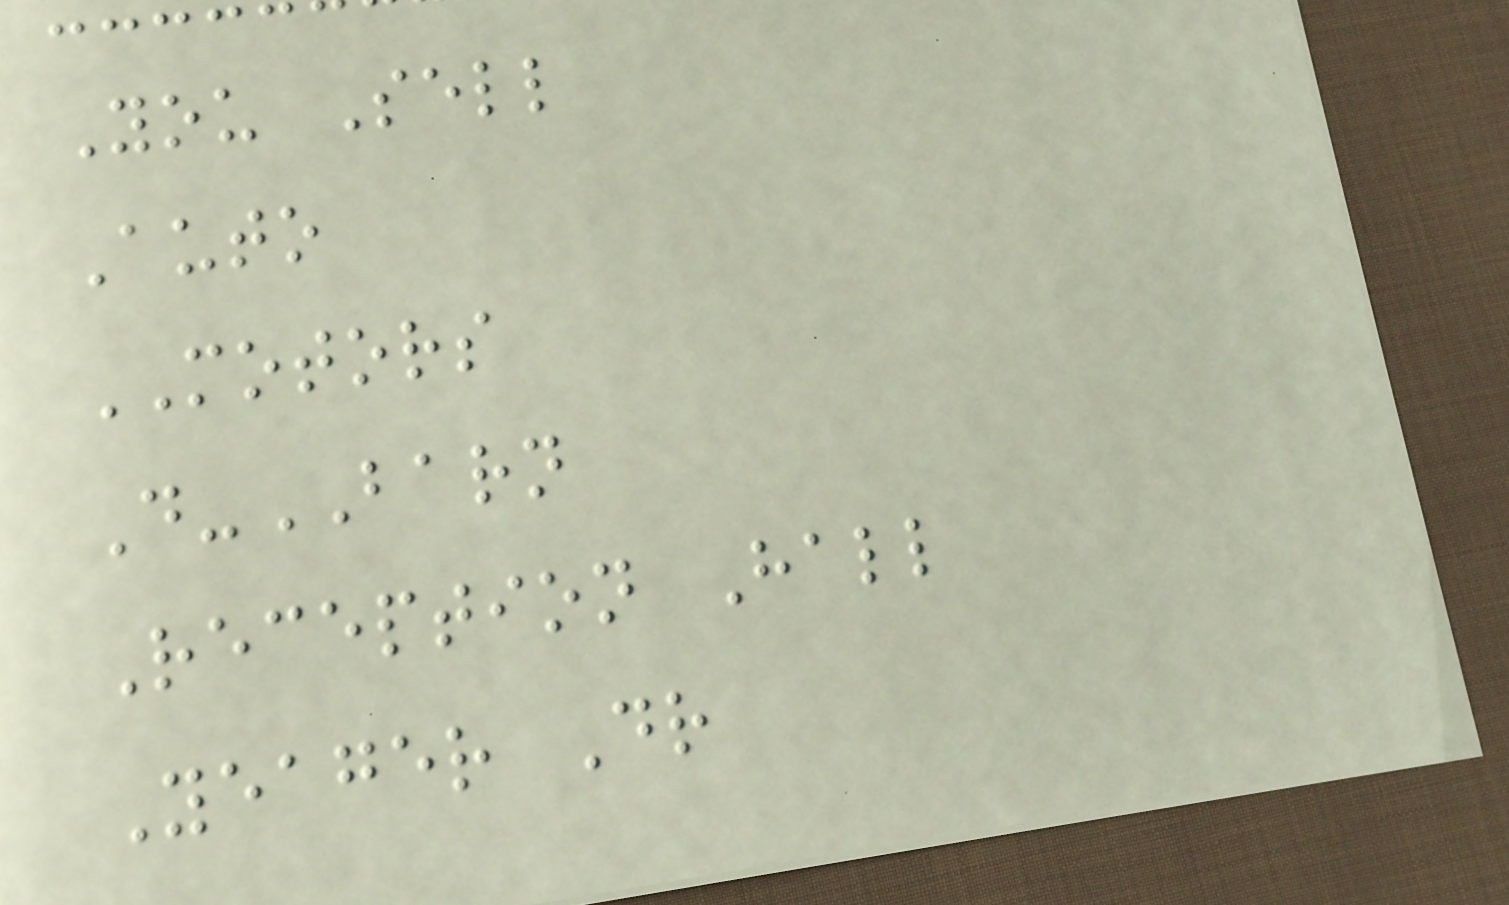You Sell
Auto
MOTORS
D-BARN
Reception Hall
Yeager Dr
